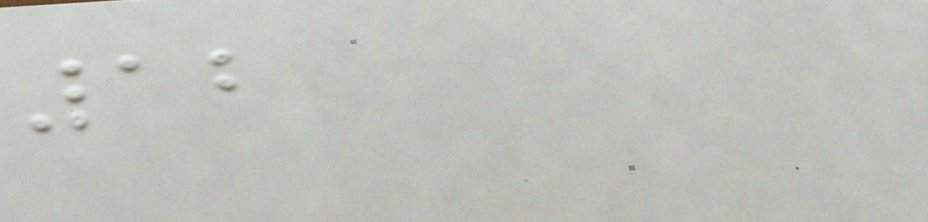12
